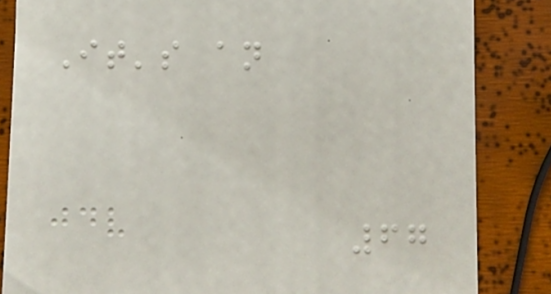It's an
67
